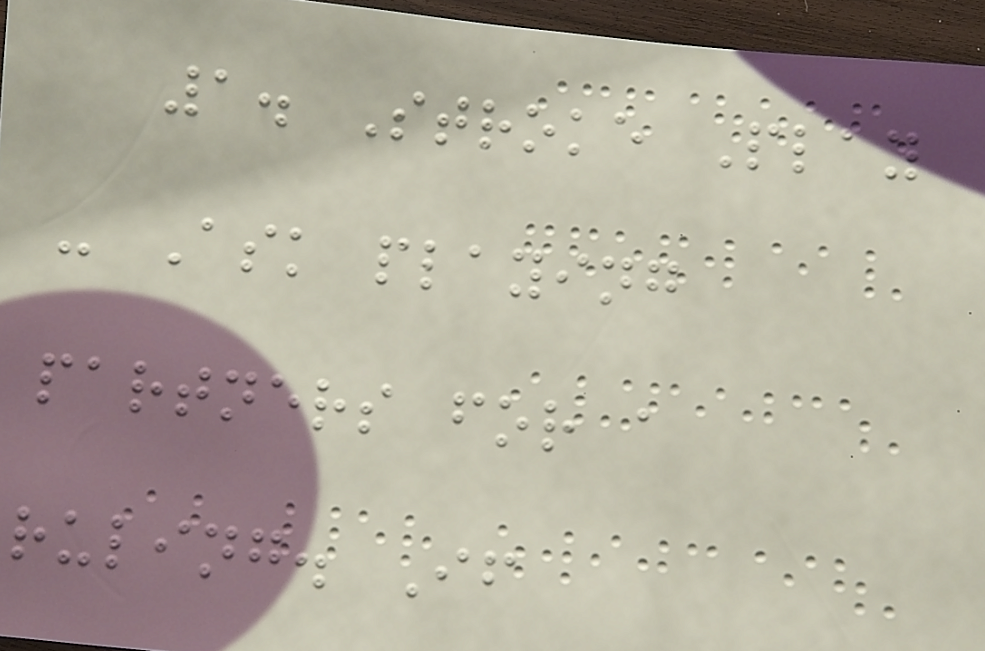1. Stroke Play
- Ask playing
partners for a
ruling. If
